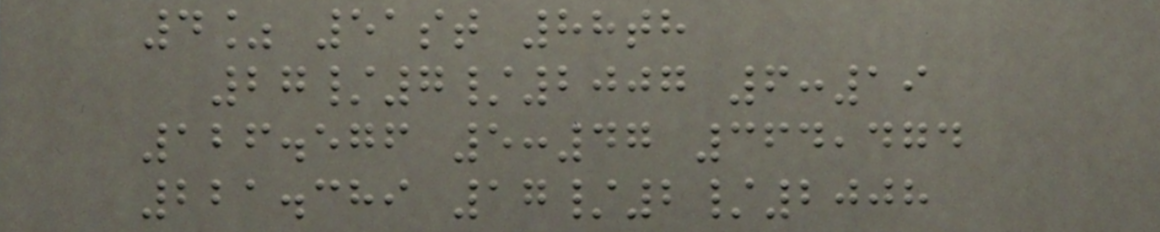4% 51st 88th
27/7/2007 6:19
126.576 5:47 364,474
221.389 17/2/2008
